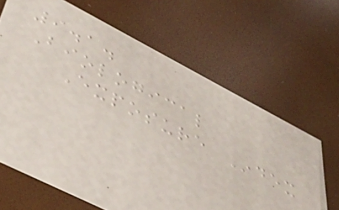9.1.
Biological
Exposure Index
